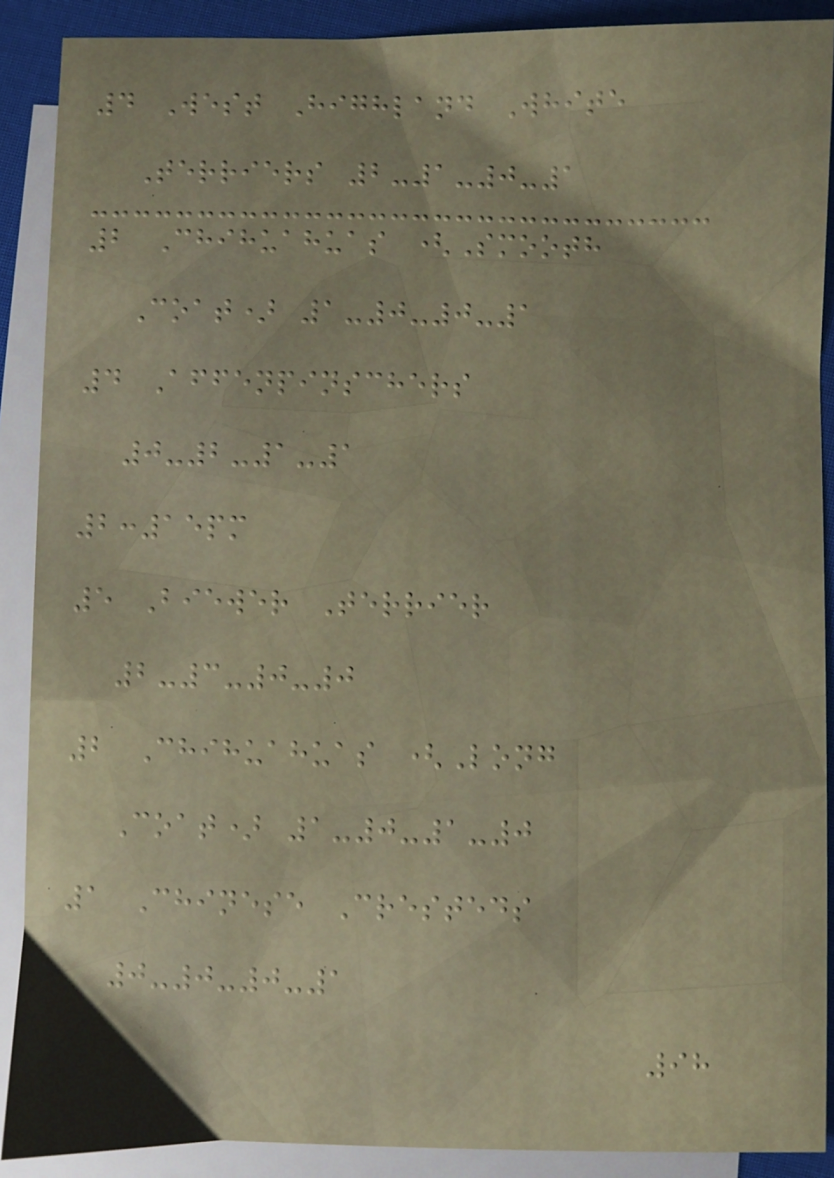4 West Highland White
Terriers 2-1-0-1
2 Chihuahuas (Smooth
Coat) 1-0-0-1
4 Affenpinschers
0-2-1-1
2:15pm
5 Biewer Terrier
2-3-0-0
2 Chihuahuas (Long
Coat) 1-0-1-0
1 Chinese Cresteds
0-0-0-1
98
